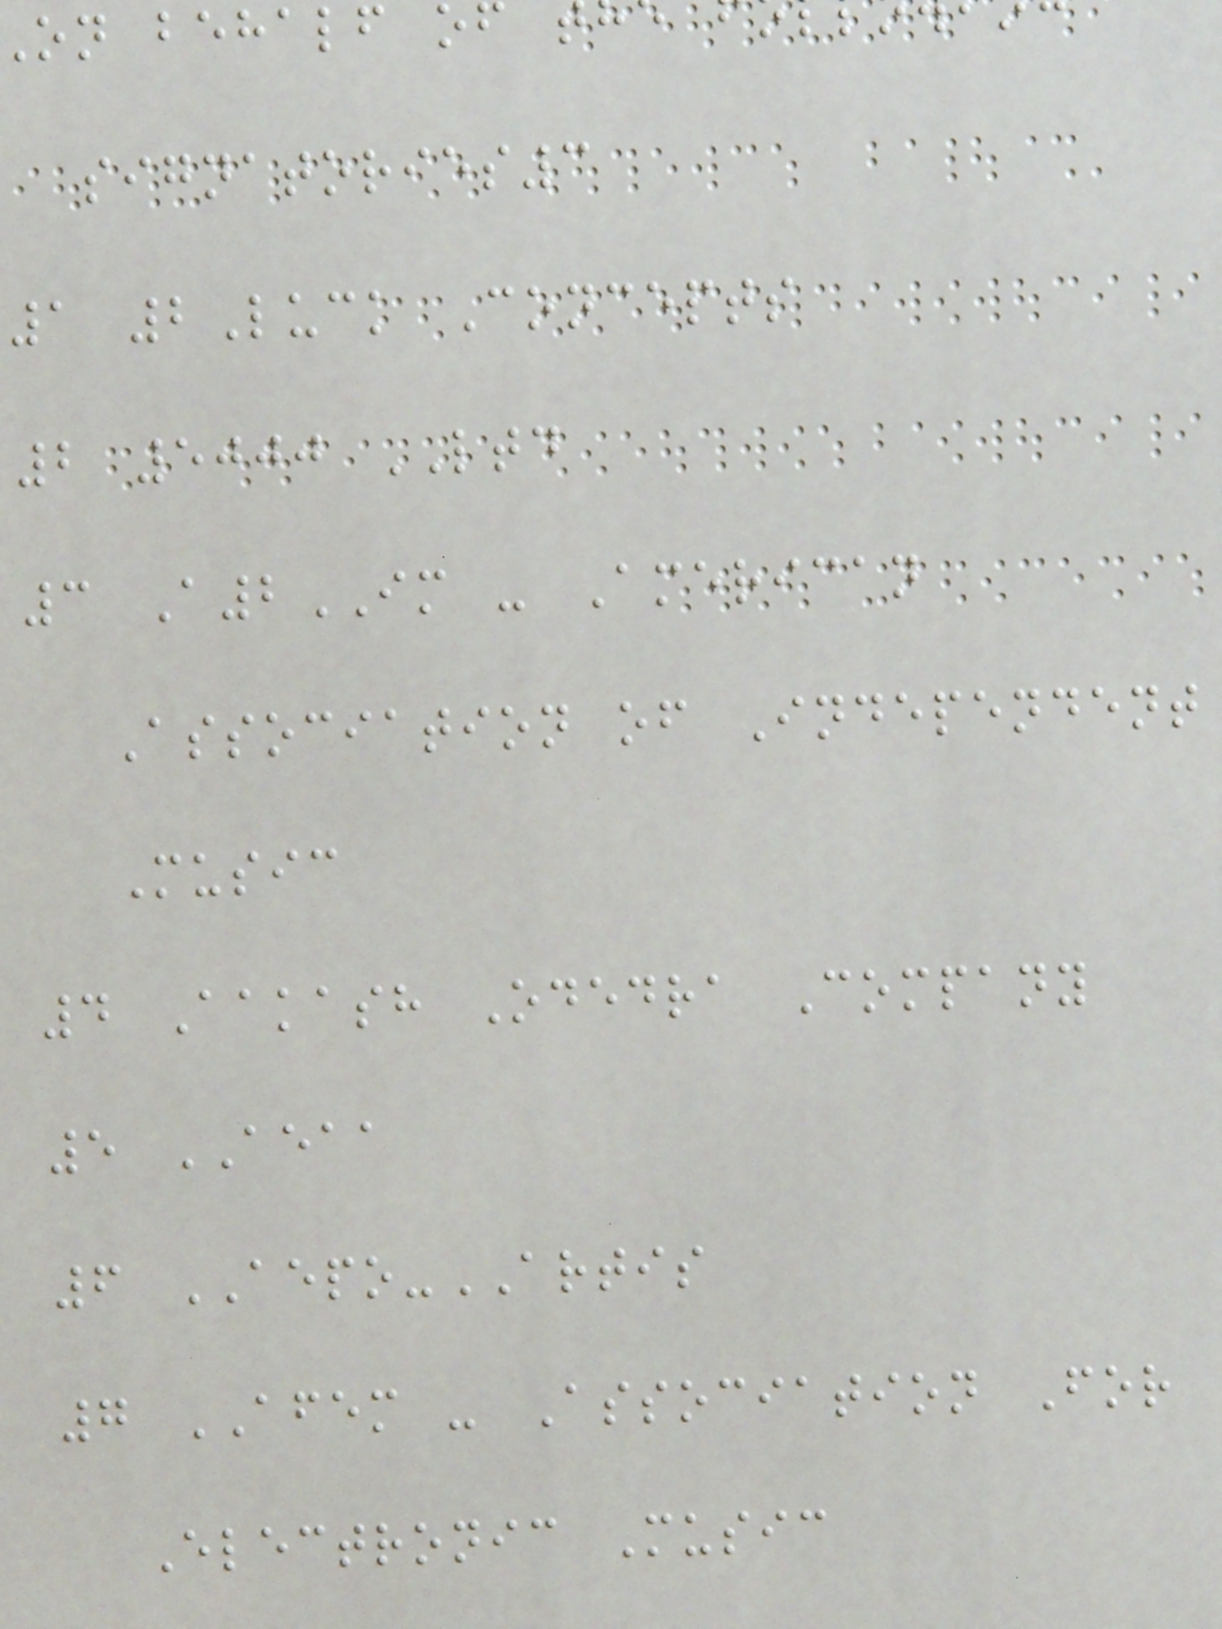on behalf o
signatories3
1 2Luck Concepts
2 5000 LTD
3 A2IM - American
Association of Independent
Music
4 Aakash Odedra Company
5 AEAA
6 AEPO-ARTIS
7 AFEM - Association For
Electronic Music
